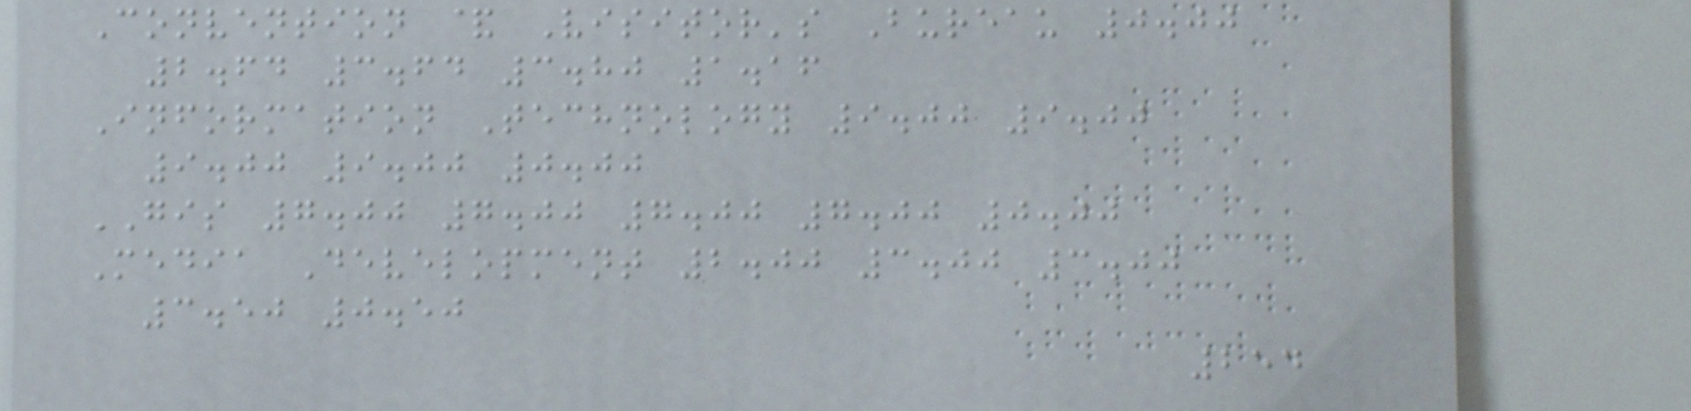Convention & Visitor's Bureau 0.00
2.64 3.64 3.80 1.16
Information Technology 9.00 9.00
9.00 9.00 0.00
GIS 7.00 7.00 7.00 7.00 0.00
Media Development 2.00 3.00 3.00
3.50 0.50
254
